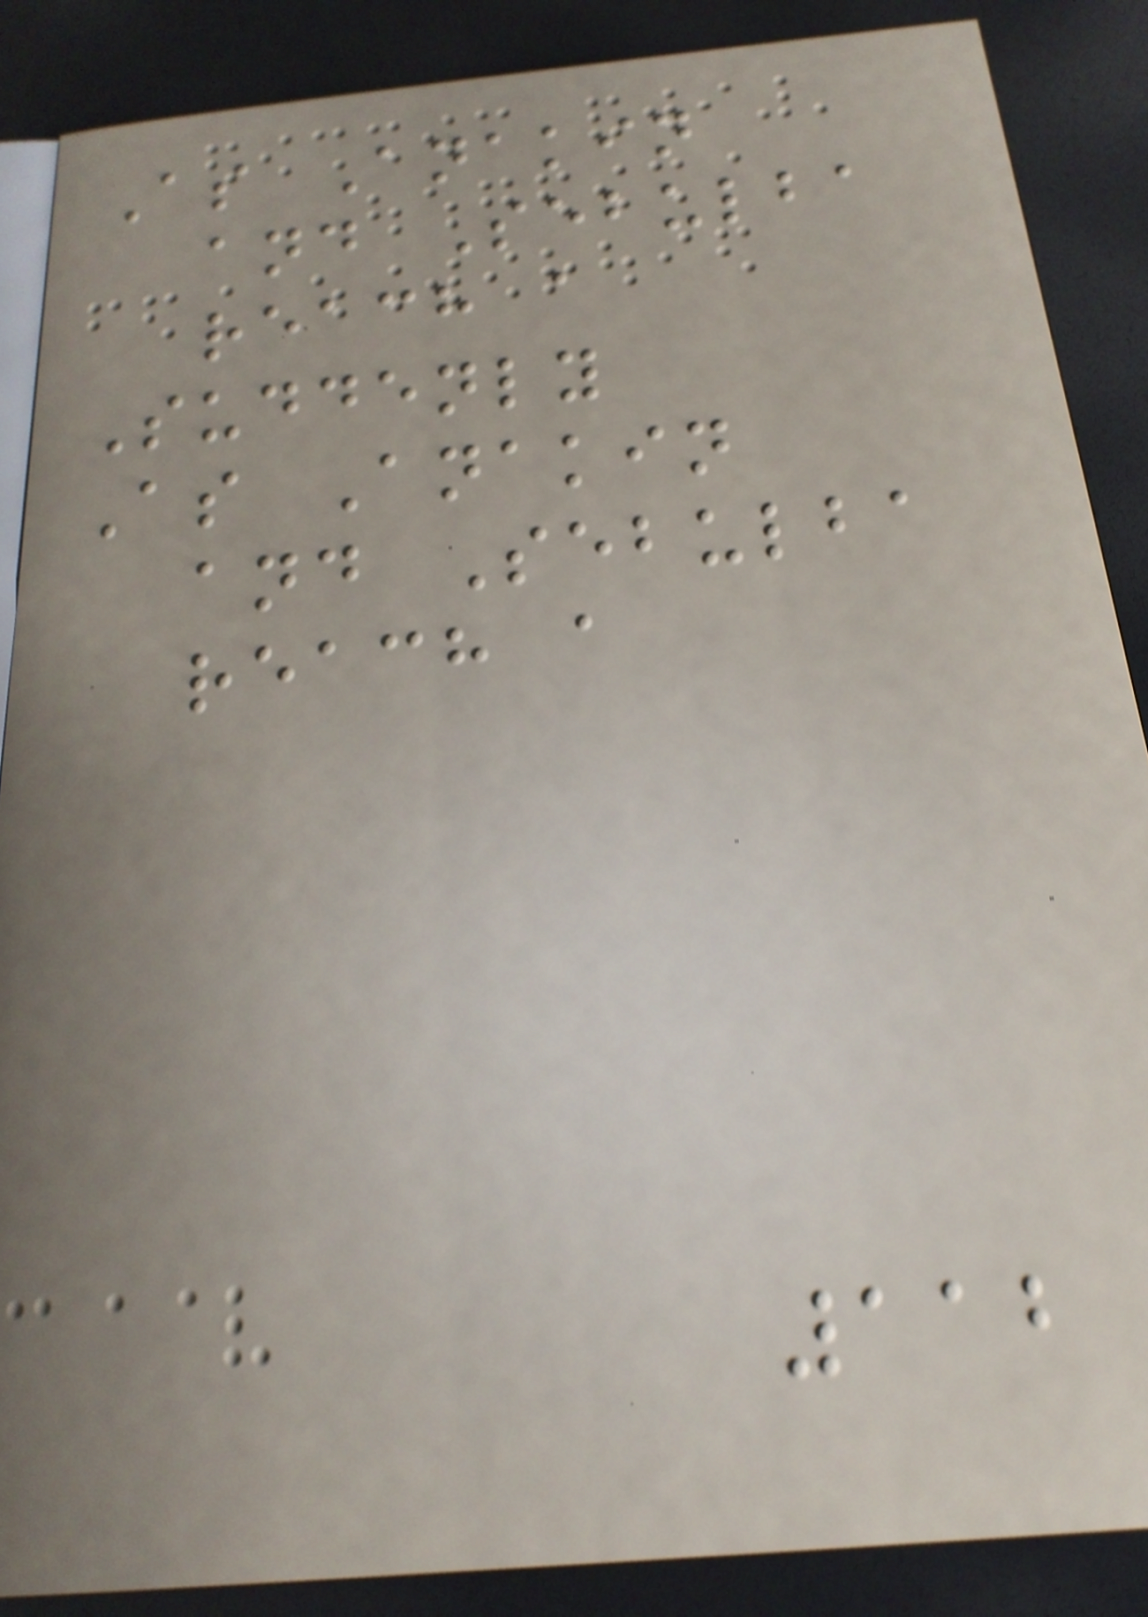As Anakin
and Sebulba
reach a
Suddenly
As Anakin
and Sebulba
reach a
112
